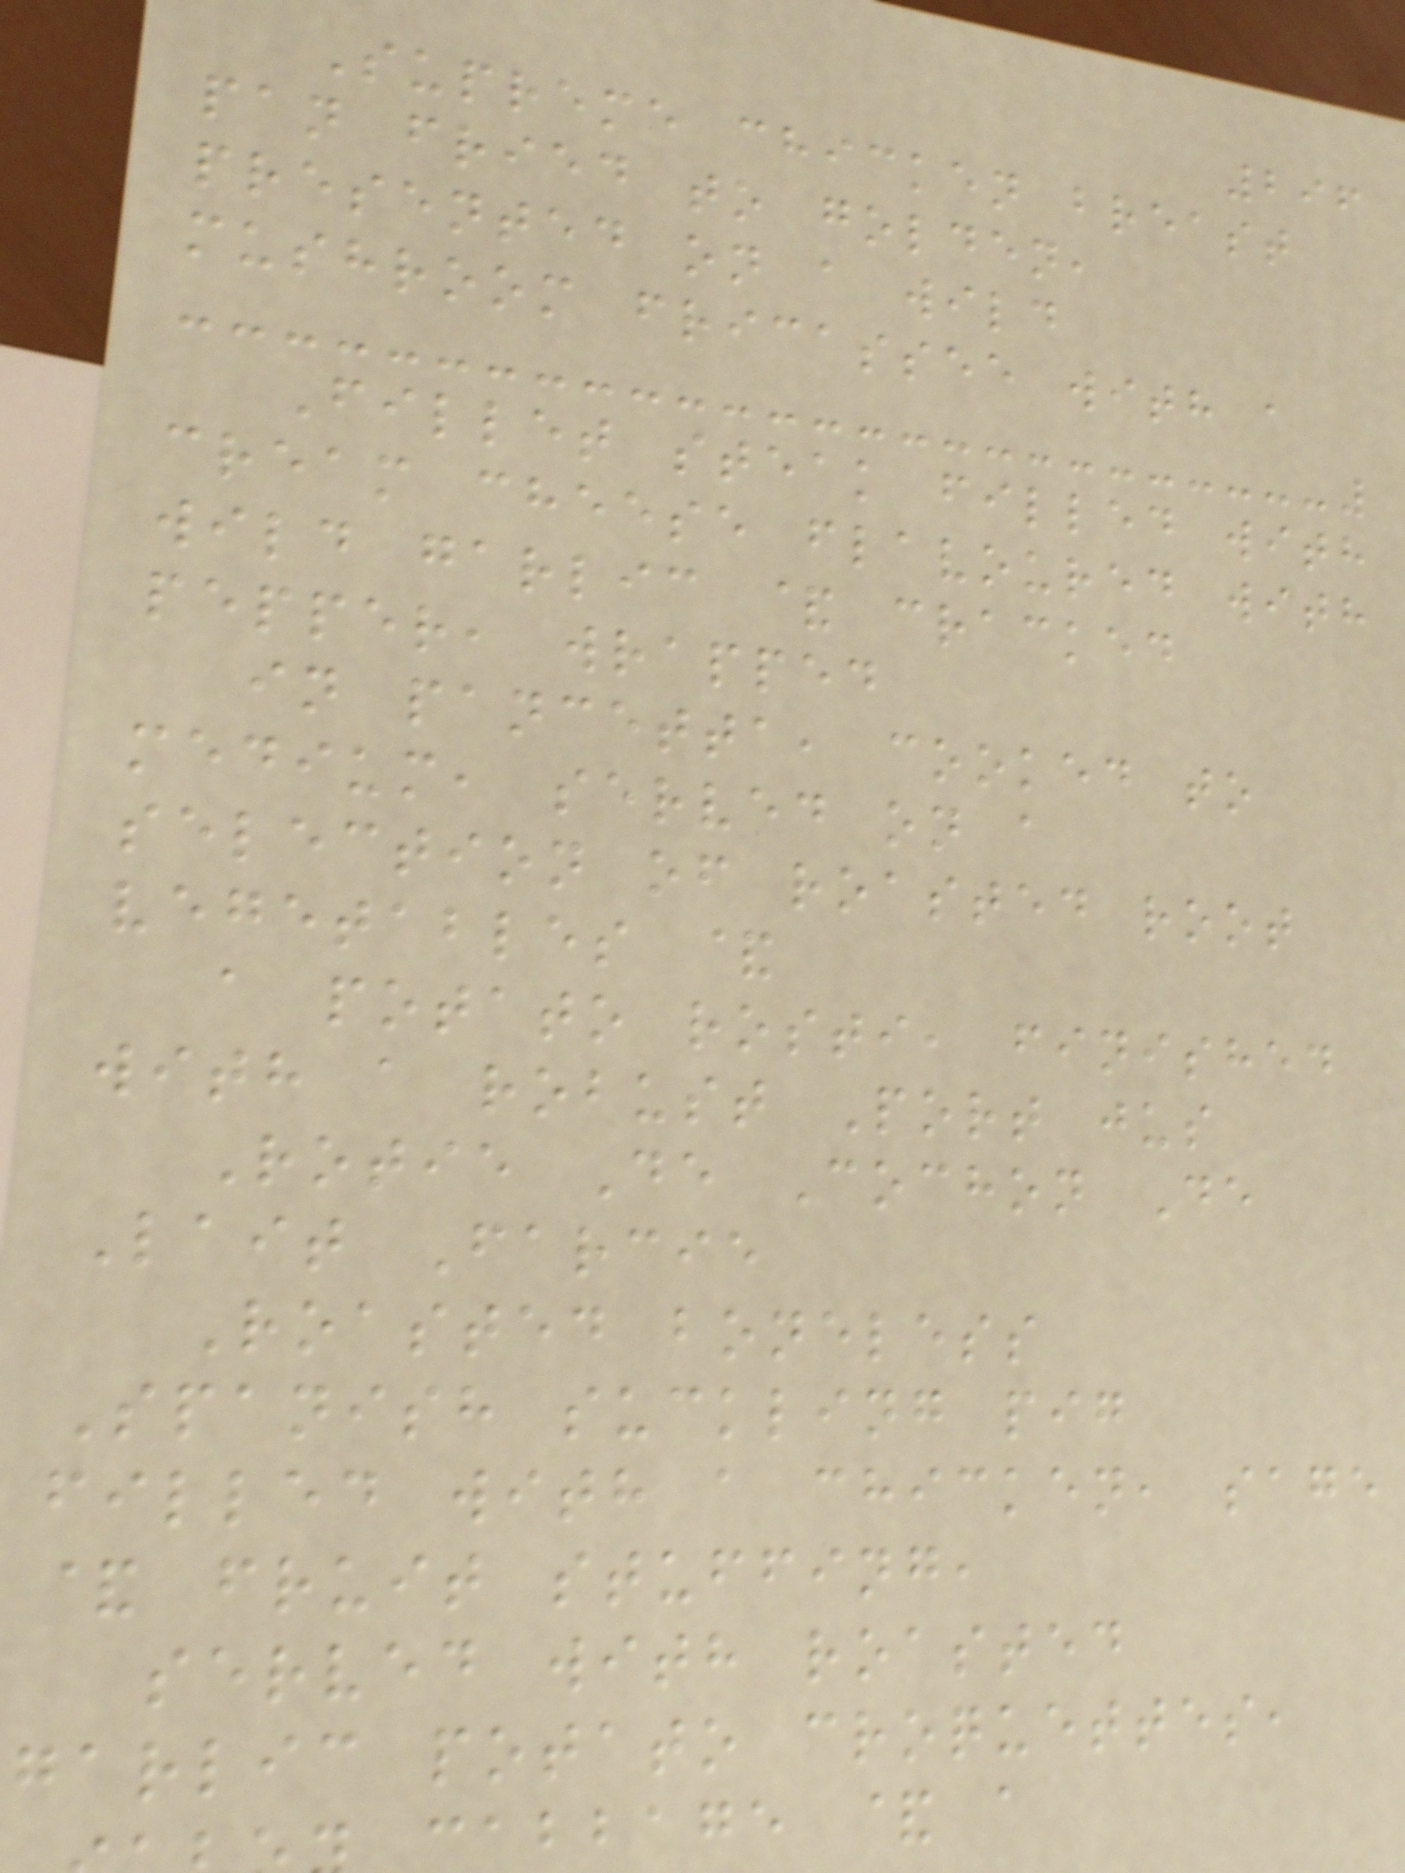296
Supreme chicken breast
pan fried to golden,
presented on a wild
mushroom fricassee with a
Fillet steak filled with
cream cheese flavoured with
wild garlic & cracked
pepper, wrapped
in pancetta, cooked to
medium, served on a
selection of roasted root
vegetables &
a potato rosti, finished
with a robust Port jus
Rotie De Cochon De
Lait Farcie
Roasted boneless
Spanish suckling pig
filled with a chicken, sage
& fruit stuffing,
served with roasted
garlic potato croquettes,
abbage & a
